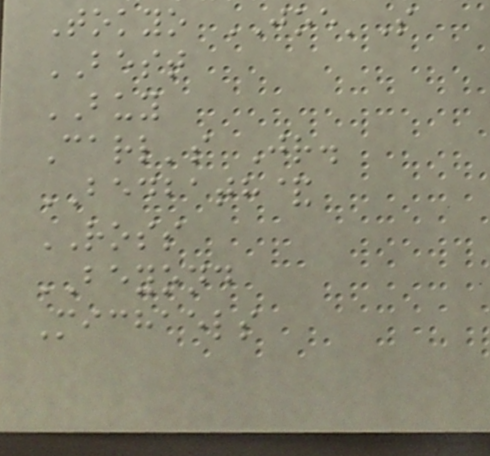Tokyo JOE'S
BEST
BUY
Carl's Jr.
BEDBATH&
ROSS
BEYOND
Michaels
